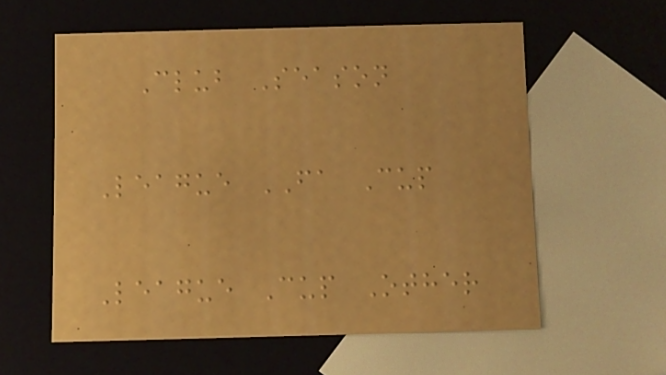Club Season
League FA Cup
League Cup Other
